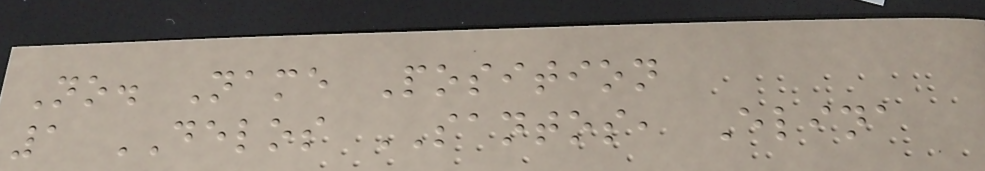No. Name Position
1 DELOS SANTOS, Elina
